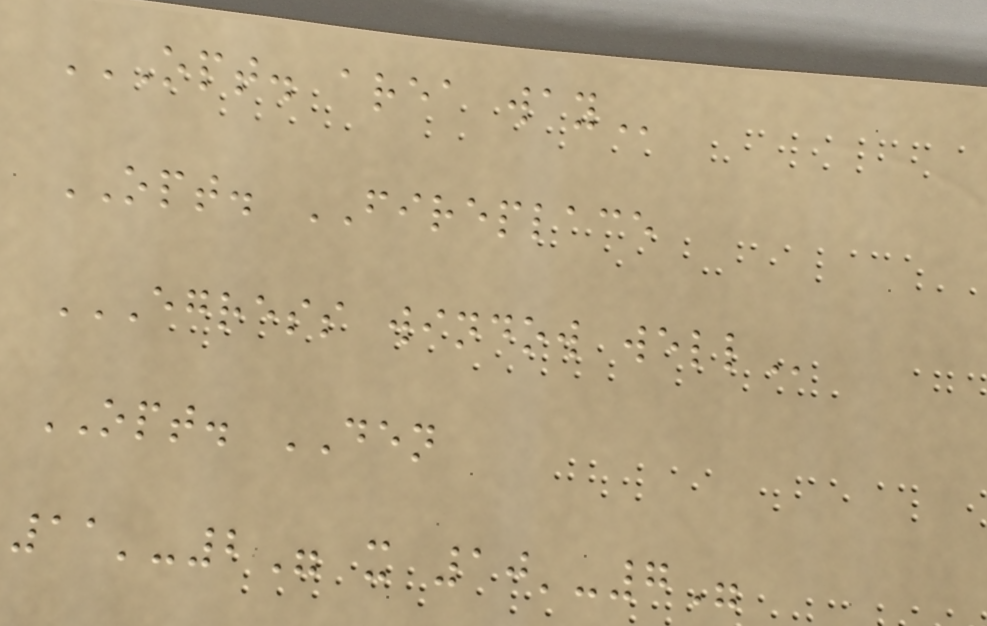OPT. AREA WAY
OPT. FIREPLACE
EGRESS WINDOW WELL
OPT. DEN
11'-2" x 10'-7"
